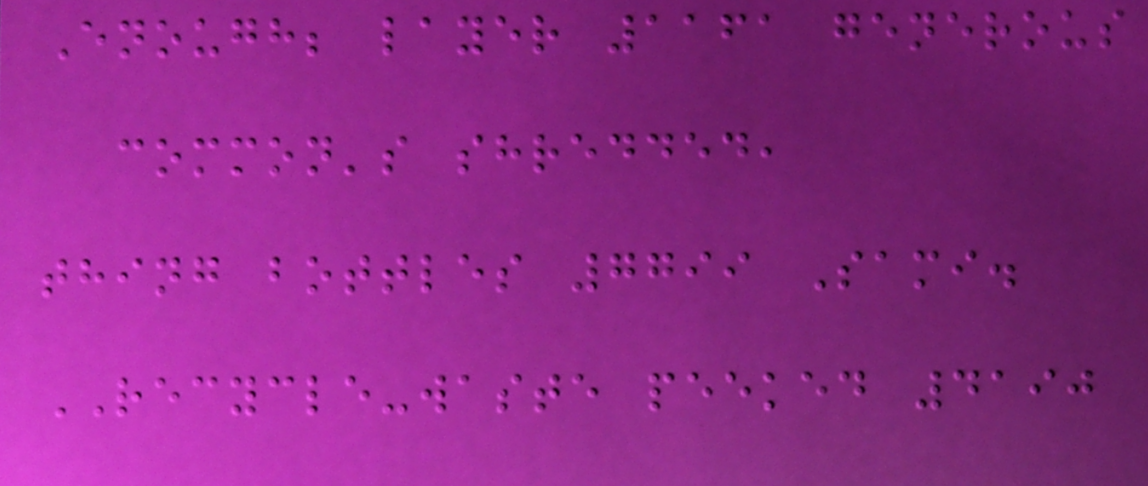Enough; layer 1161 generous
common's shredded,
thing bottles 7799 Sami.
RECYCLE-waste peeked 4190
